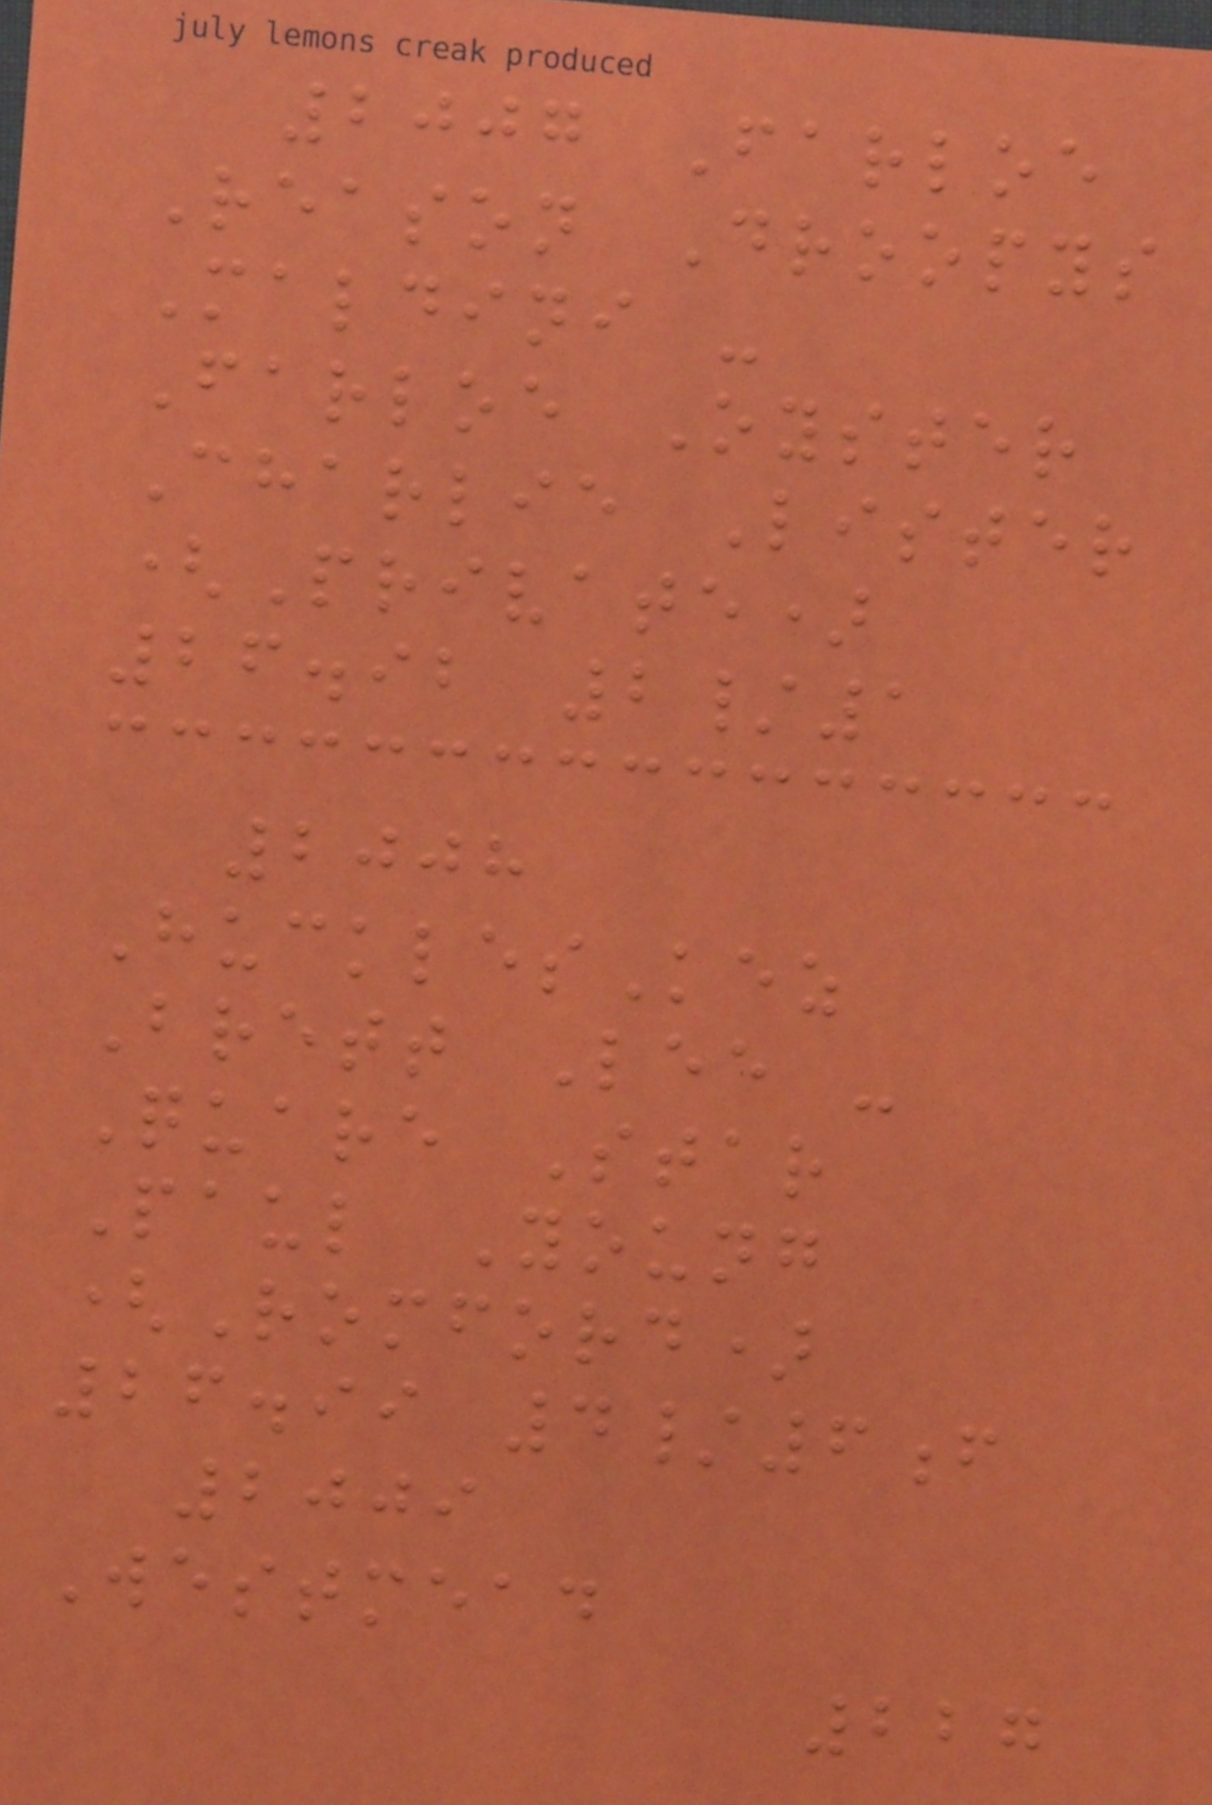2007 Farloe
Reason Droopys
Maldini -
Farloe Oyster
Charlie Lister
(Private)
26.92 2/1
2008
HucklesKez
Brett Lee -
Quare Star
Paul Young
(Romford)
26.99 4/6f
2009
Westmead
227
